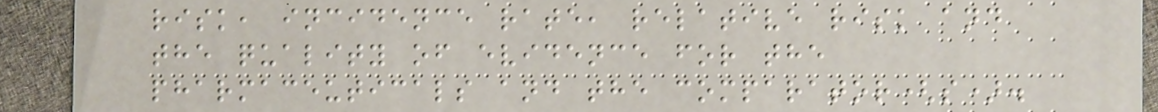risk, incidence rate, relative risk and
the quality of evidence for the
pharmaceuticals and the comparator(s).
